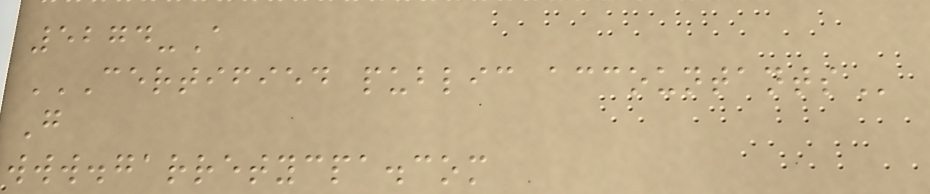5274-A
CERTIFIED PUBLIC ACCOUNTANTS
G
www.garretycpa.com
